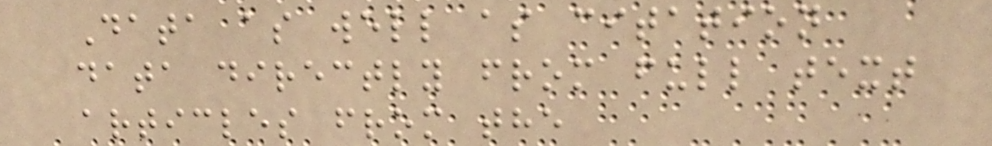Data as well as citation
data directly from full text
articles from the
